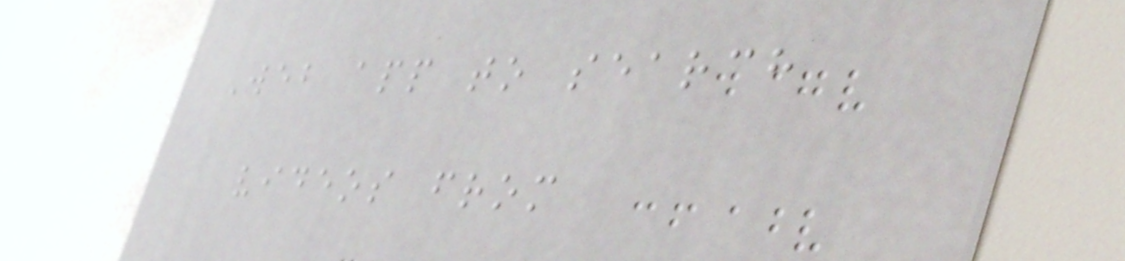Web app to search
videos from
